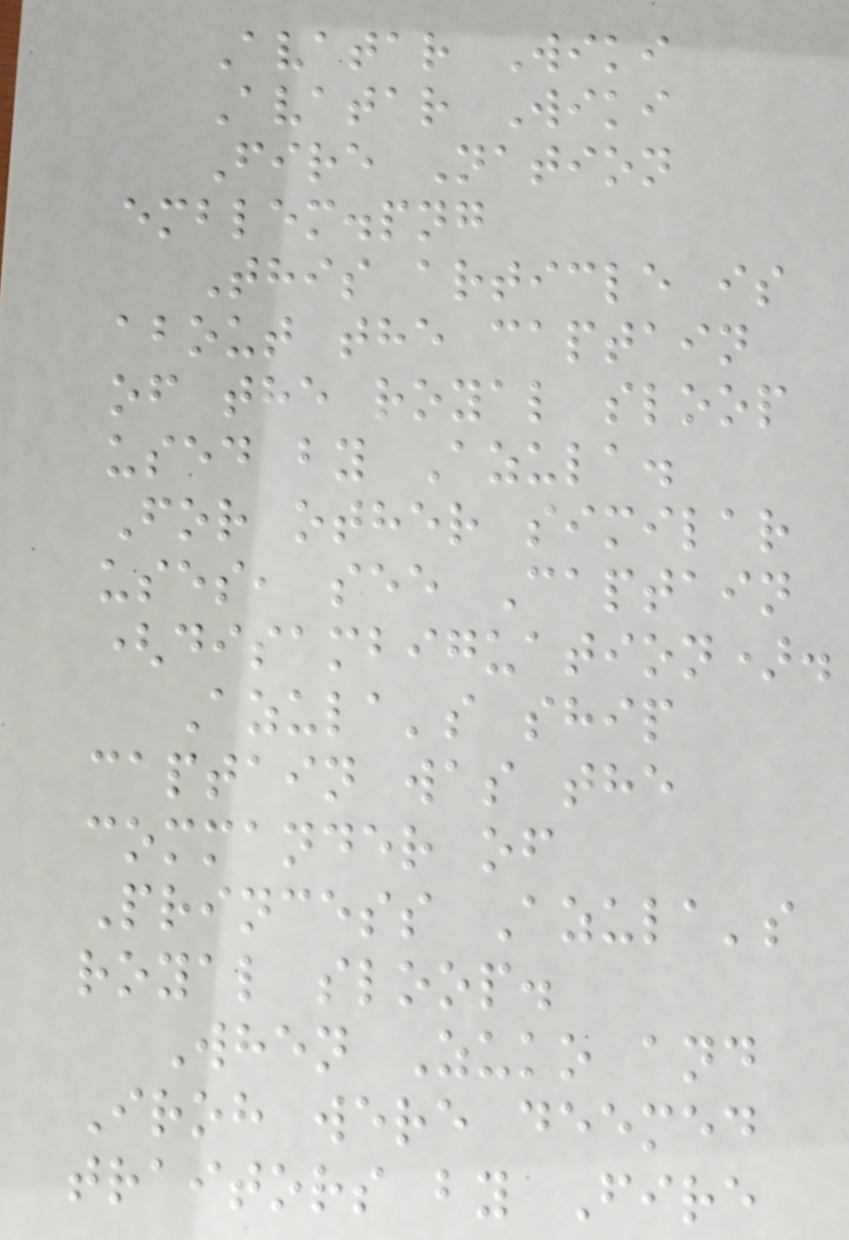Avatar Wiki
Avatar Wiki
Fire Nation
emblem.png
This article is
about the captain
of the royal sloop
used by Azula.
For other similar
uses, see Captain
(disambiguation).
Azula's ship
captain was the
commander of
Princess Azula's
royal sloop.
When Zuko and
Iroh were deemed
traitors by Fire
